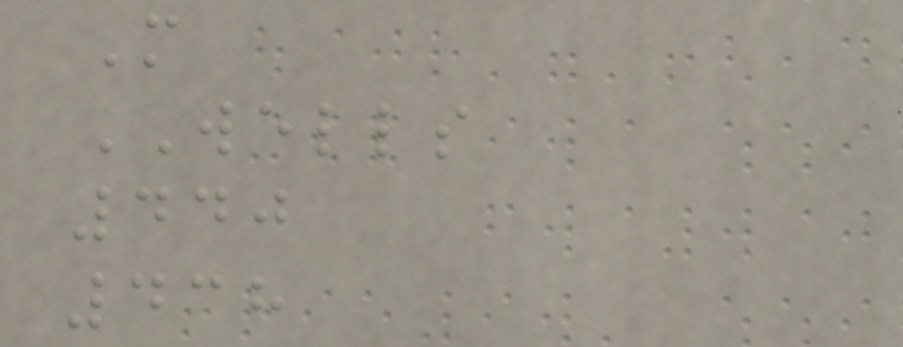M
WELLS
440
438
